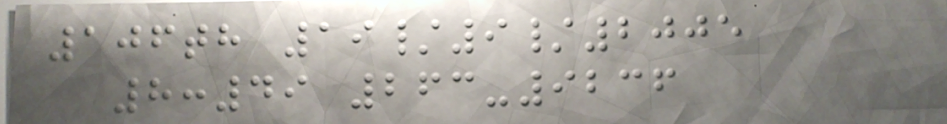106th 19/9/2005
8:49 263-9236
